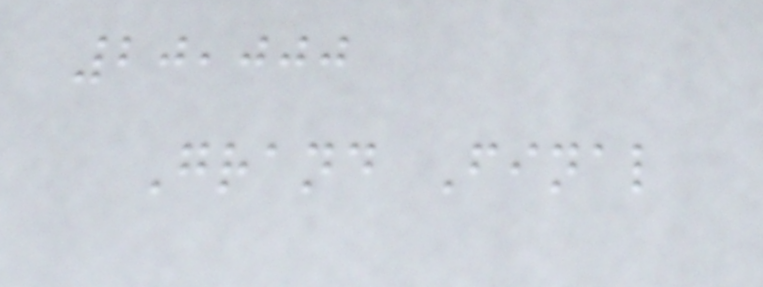20,000
Grand Final
